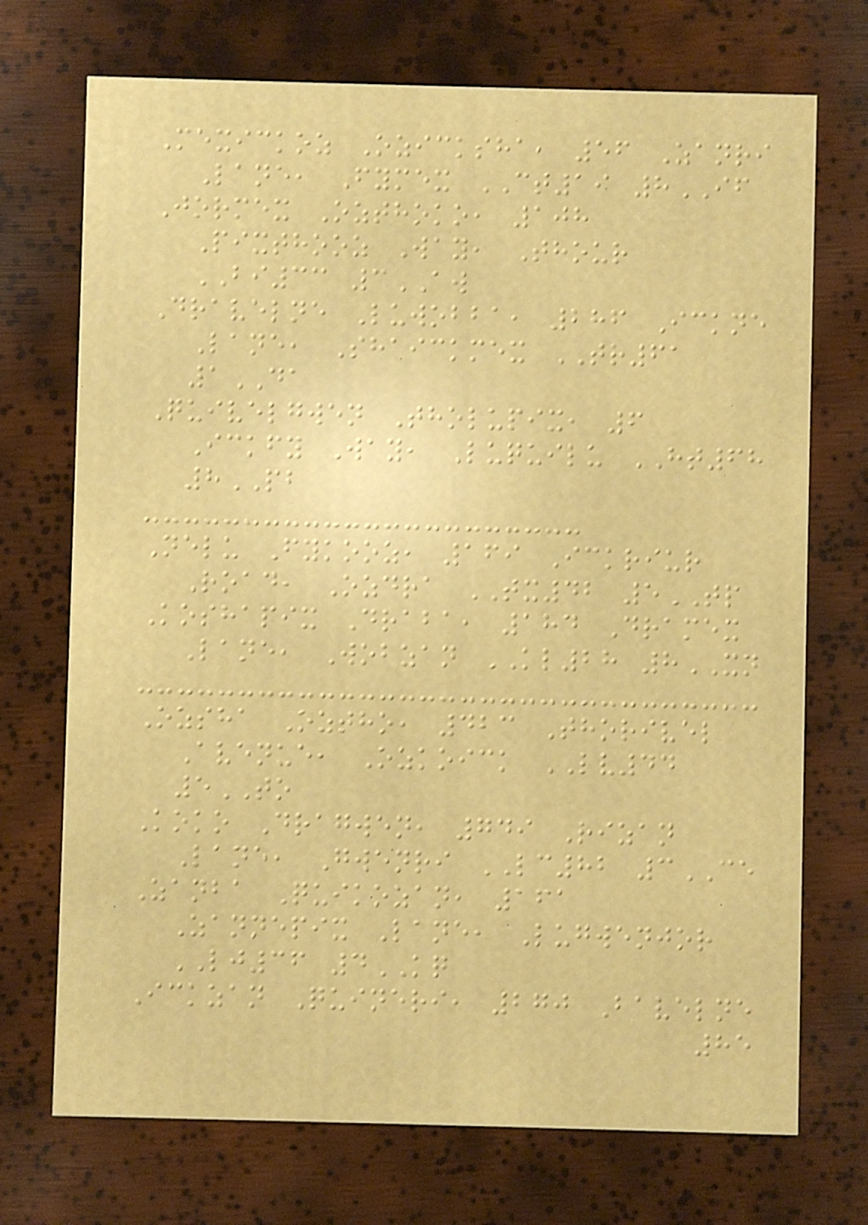Mexickoz Ozicksha, 56 Zanri
Lane, Fymex CT19 8IF
Jormex Ozthoko, 108
Pixthooz Way, Thour
BI33 3AW
Dravelne Luwobba, 286 Ickne
Lane, Shaickmex TR61
1DA
Quivelgwen Tholupix, 6
Ickfy Way, Luquilu HT68
8PB
Nelu Fykooz, 169 Ickriur
Road, Ozdra TX42 5TP
Koshapix Draba, 184 Dramex
Lane, Wobzan KL28 8XN
Ozsha Oztho, 423 Thorivel
Avenue, Ozkoick LV44
5TO
Koko Dragwen, 749 Rizan
Lane, Gwenri LC82 3CE
Zanba Quikozan, 161
Zannepix Lane, Lugwenjor
LJ36 4KQ
Ickzan Quineri, 270 Bavelne
85
